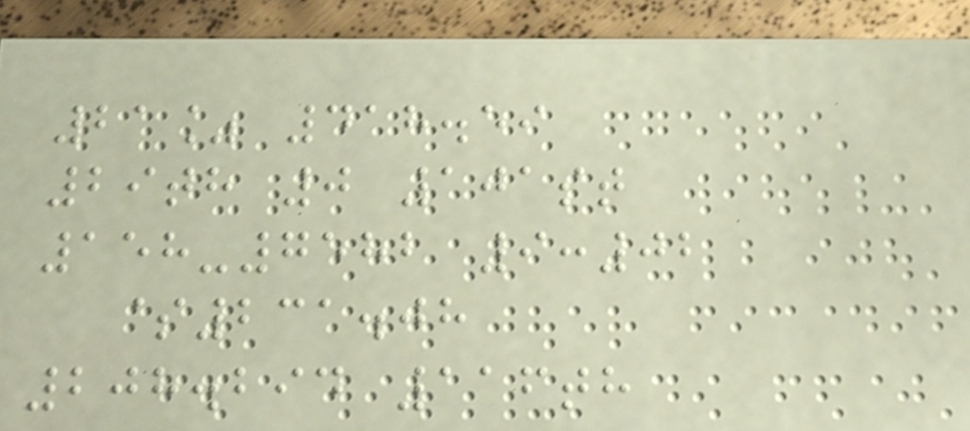21% 418.59
29th 0 101st
158-7582 9:02
$231.08
208.294 116th
